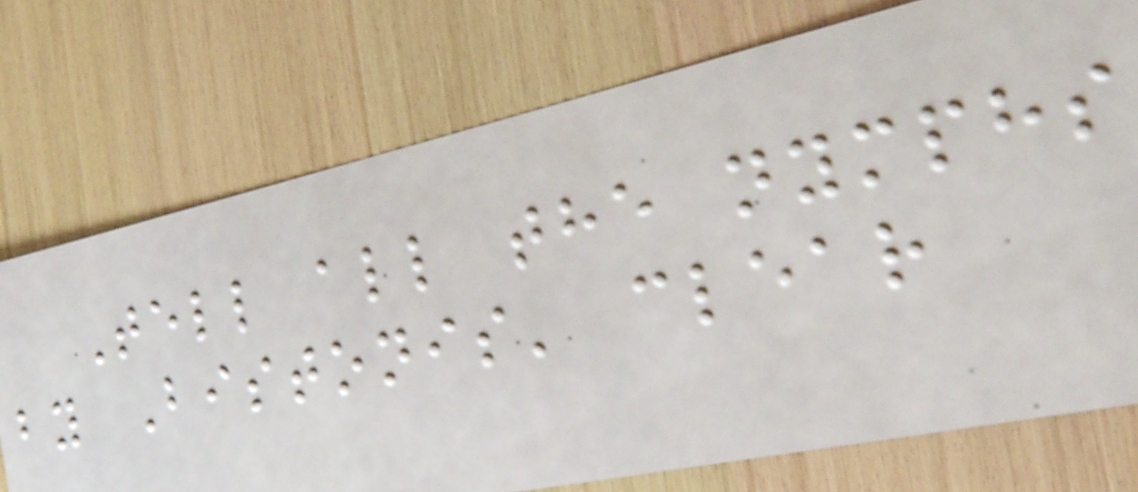Tell all the nymphs
by Bistonis' clear
